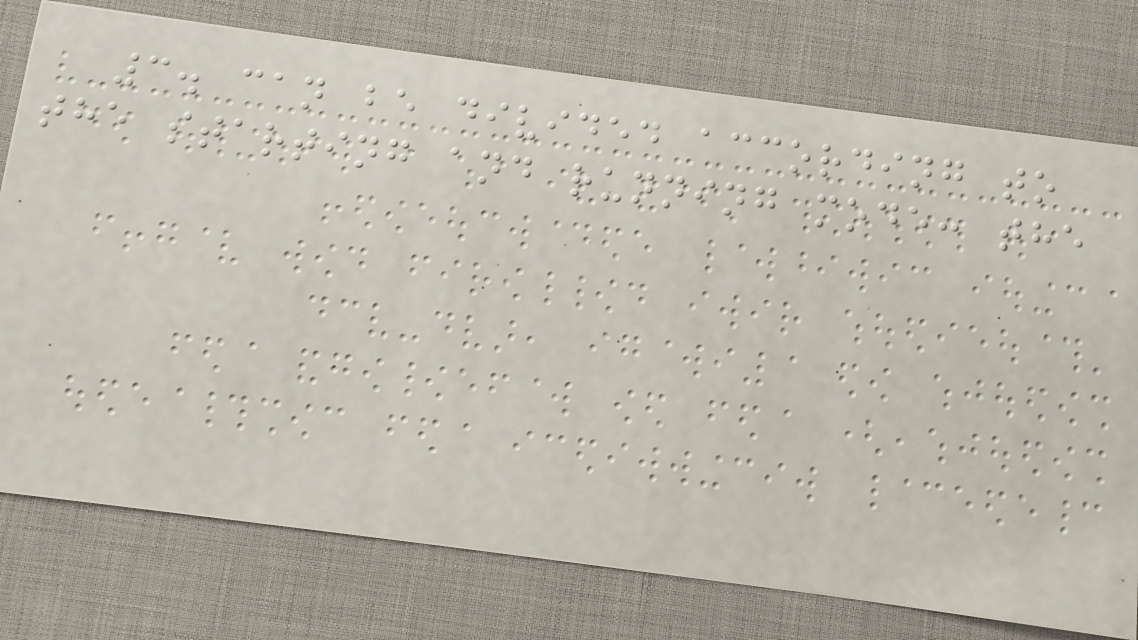3. can be divided according to
the starting and running mode: the
